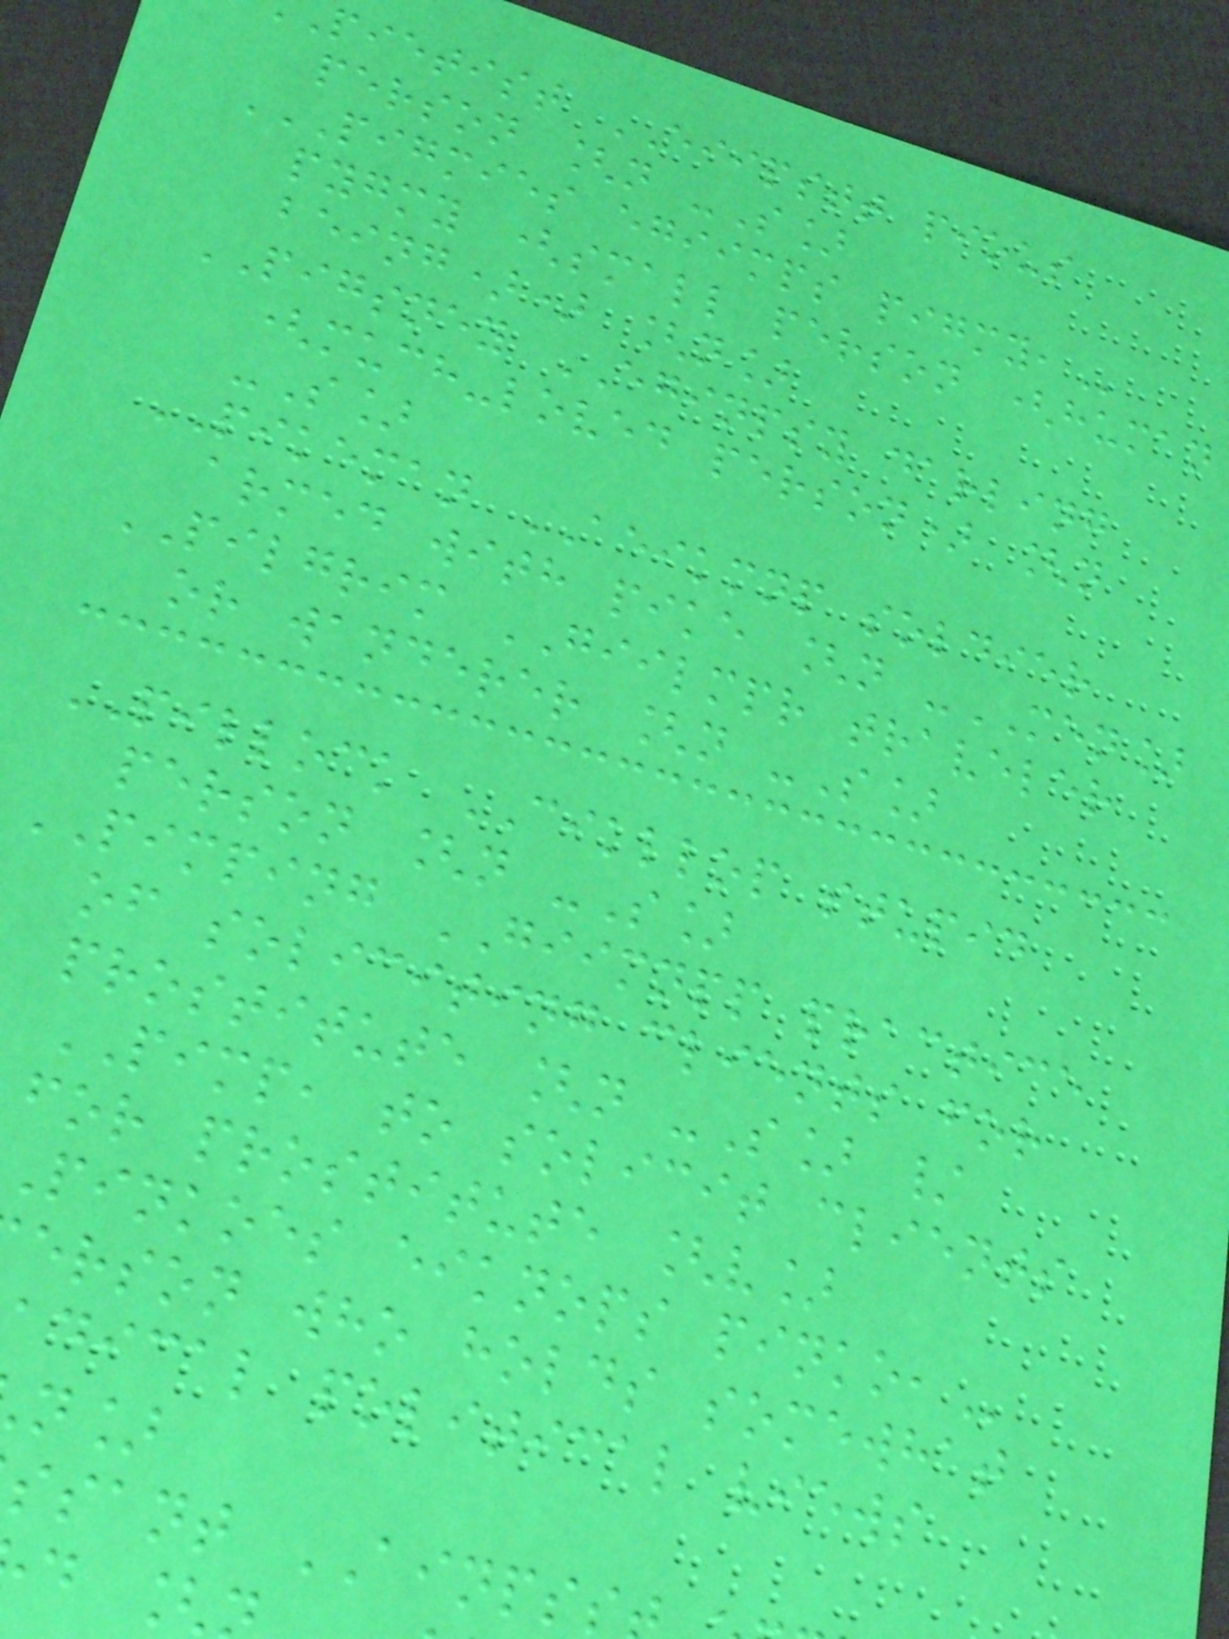pietist EIIPSTT pious
person [n -S]
PIGMIES EGIIMPS PIGMY,
pygmy (small person (human
being)) [n]
PIGSNEY EGINPSY darling
(much-loved person) [n
-S]
PIKEMAN AEIKMNP soldier
armed with pike [n -MEN]
PILGRIM GIILMPR traveler
or wanderer [n -S]
PILLOCK CIKLLOP stupid
person [n -S]
PIMPING GIIMNPP practice
of soliciting clients for
prostitute [n -S] /
PIMP, to solicit clients
for prostitute [v]
pinkoes eiknops
erson who holds somewhat
adical political views
ssant AINPSS
d [
